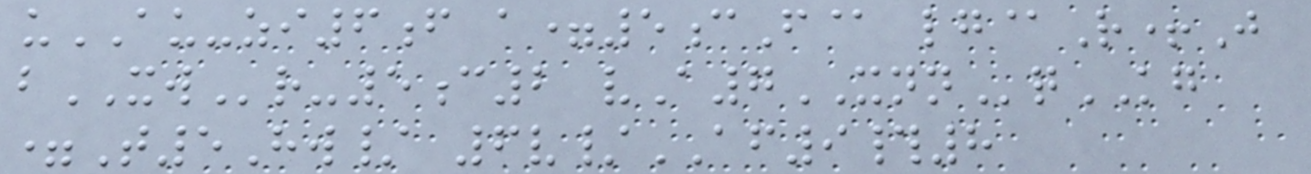uAU-zi6f a=5cF@ lg@R+J
bXWr-5c2 vA7XNNqKG
=T5Hw/ 6v/AF9#8
